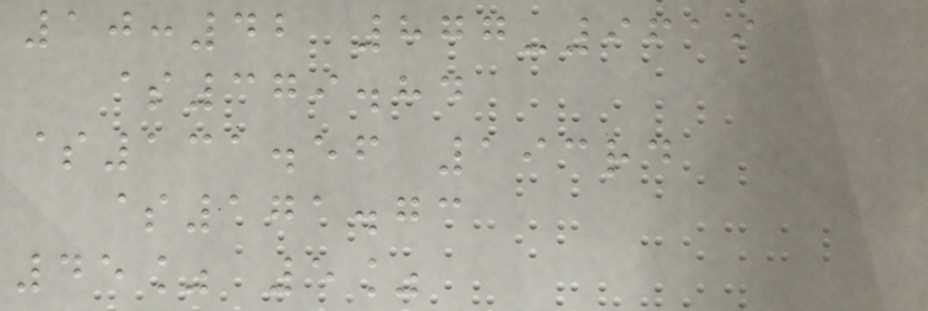10:42 877-9619
$379.84
$131.56 193rd
$171.73
45% 5%
